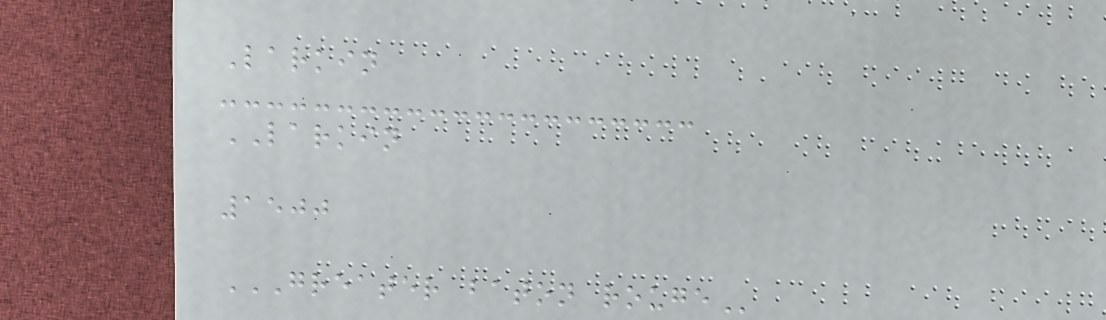Larkin
LARKIN
1500
GREATER BATON ROUGE
